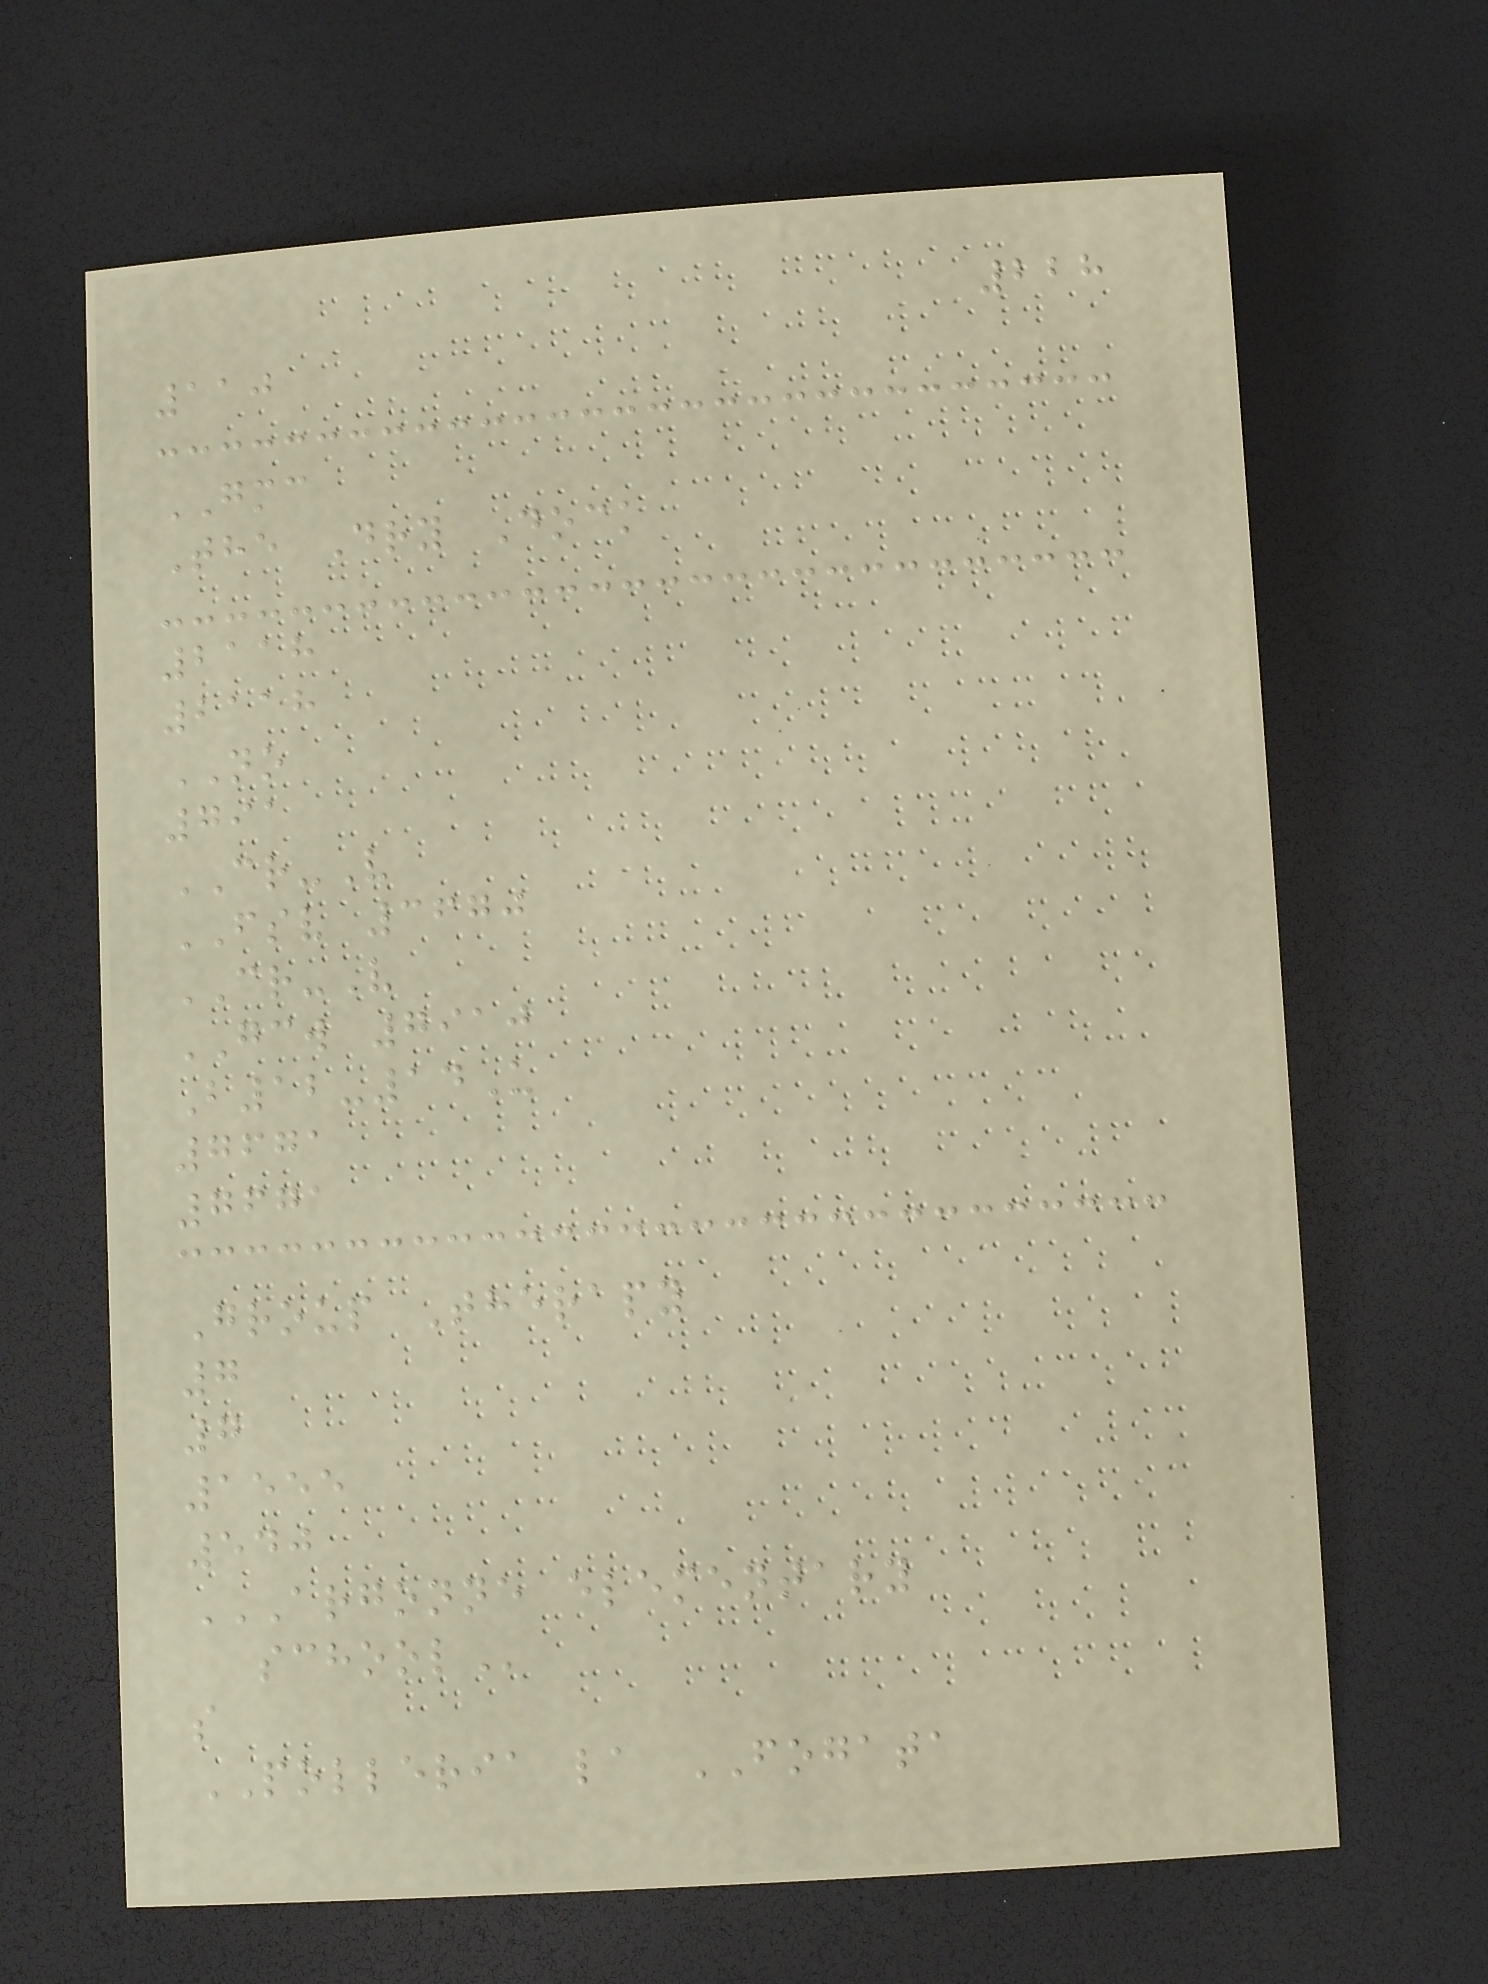228
110
GMC
The Dry Dock
2118
2118
NO
791
CR-V
FSV 3670
CR-V
GCW 7910
B12-14U
7671
7671
Group Therapy
7
7
1555
540
ARGONNE ELEMENTARY
SCHOOL
s
POLLERIA la FOGATA
